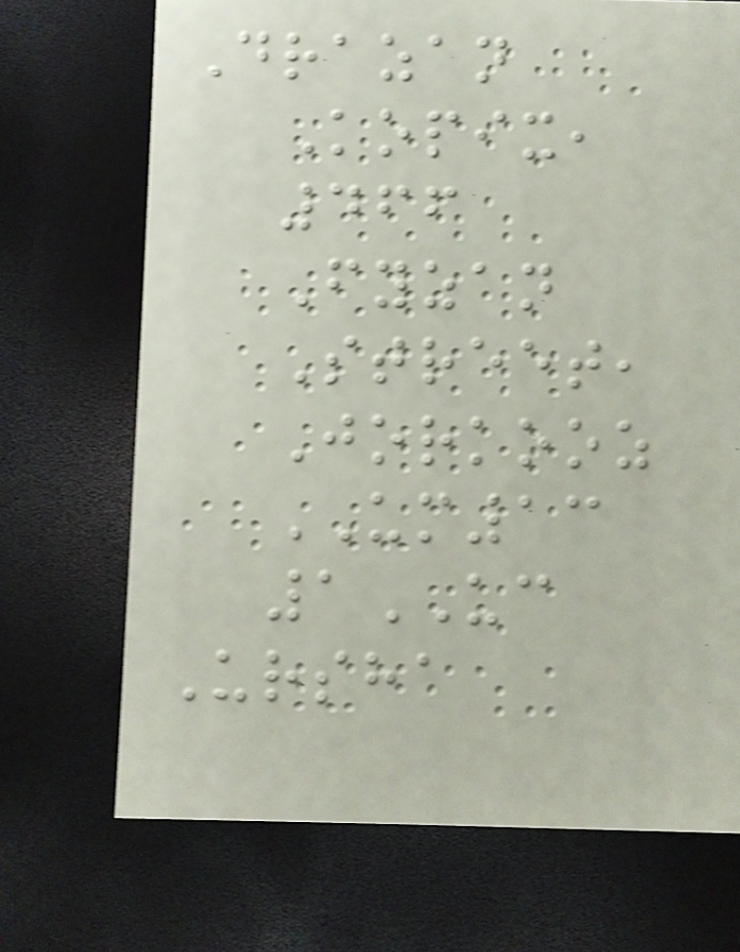Drazan
Kopix,
466
Fyzan
Street,
Jorkooz
UM13
1UC
Ursha
